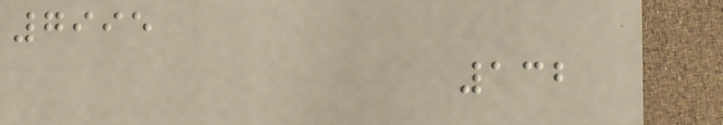7995
132
